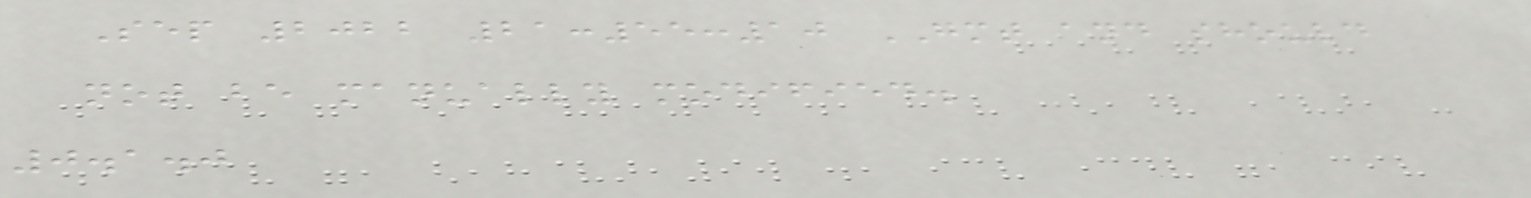Sep 2022 21:55:10 GMT and should
not be manually modified.
0.1.0
